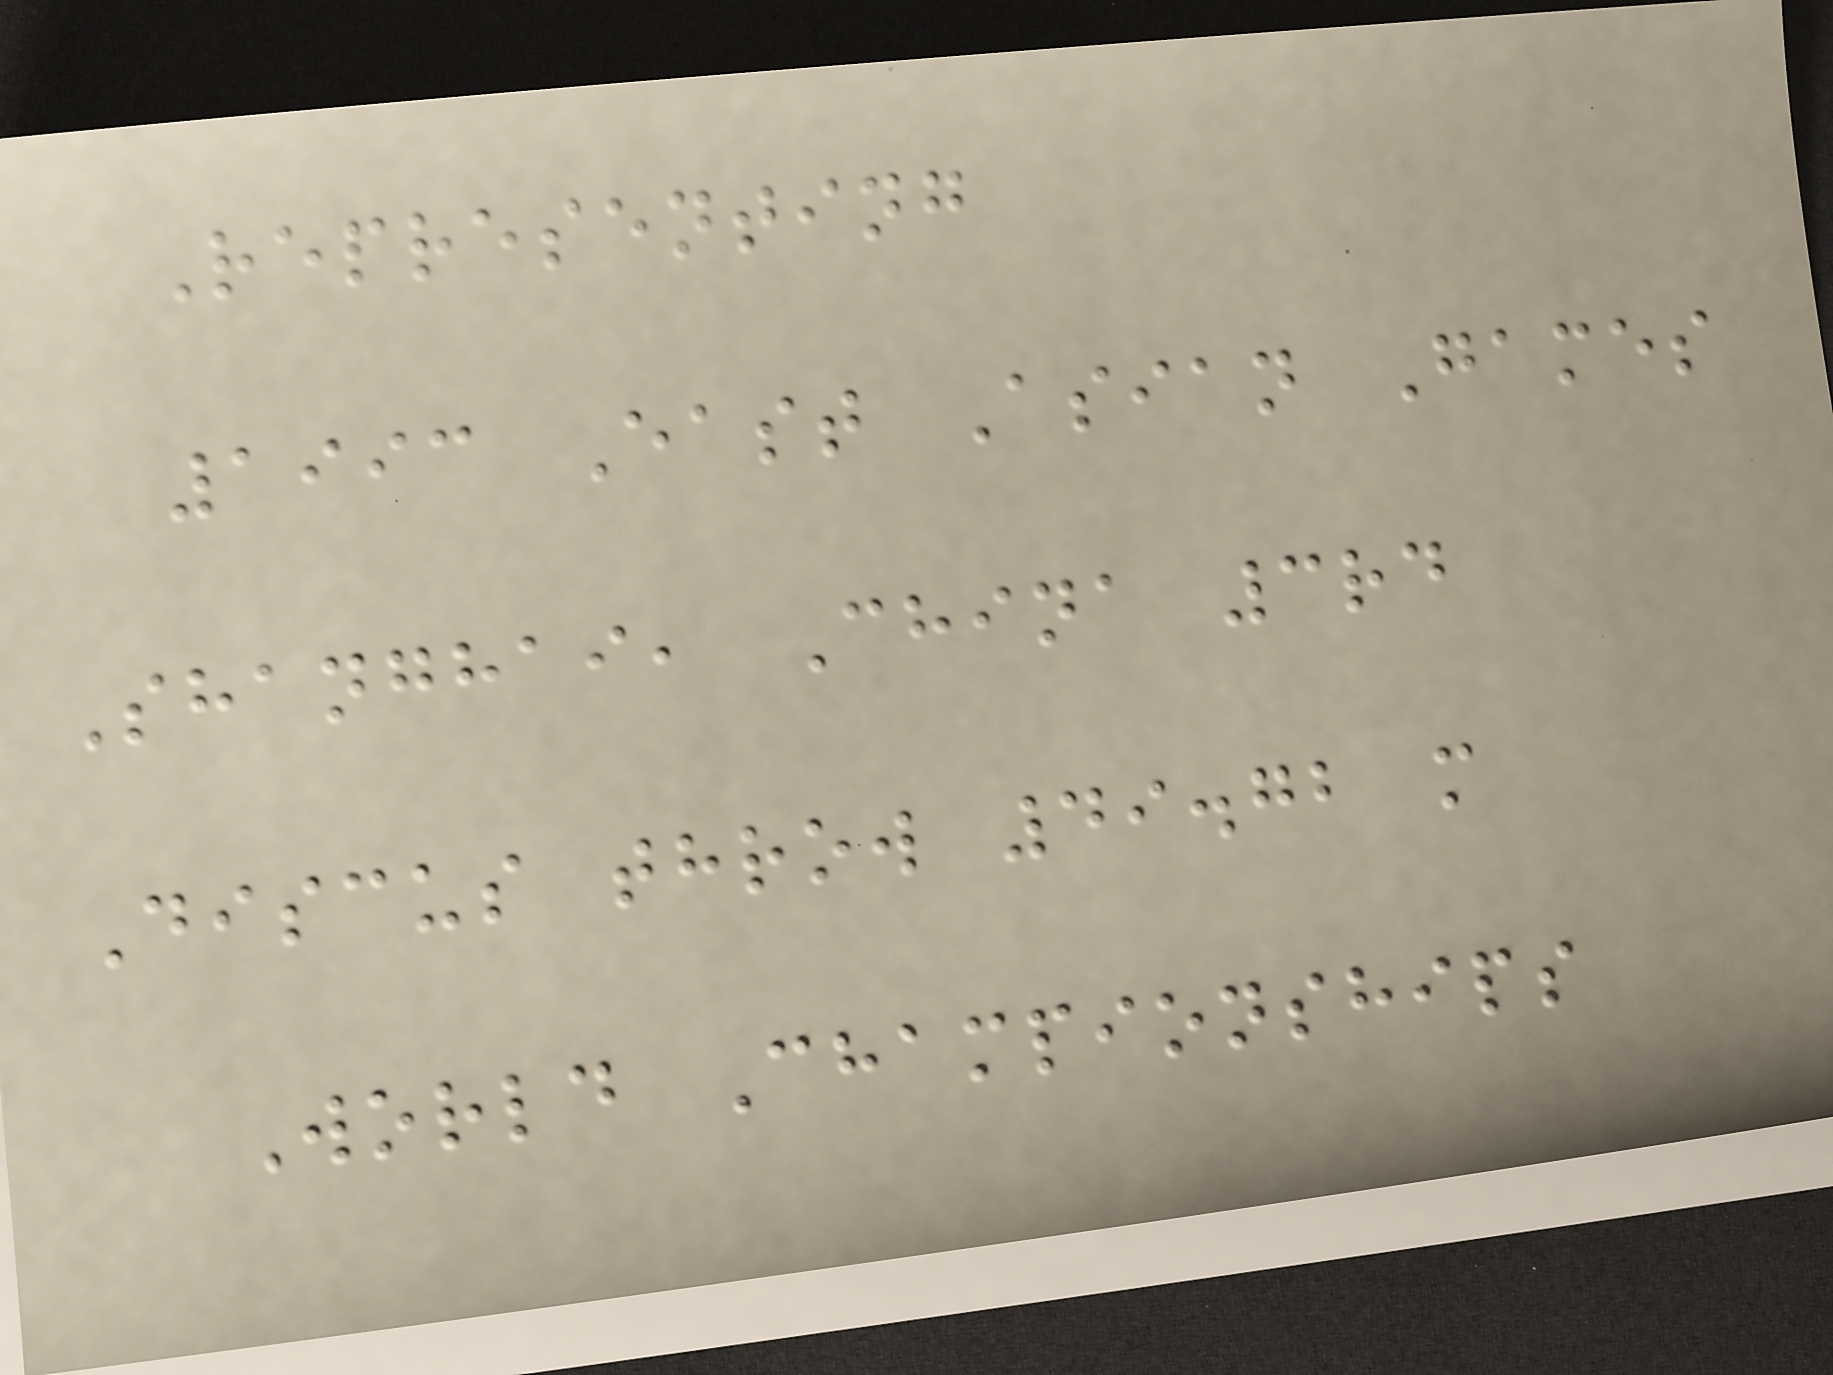Representing
1993 East Asian Games
Shanghai, China 3rd
Discus throw 49.72 m
World Championships
